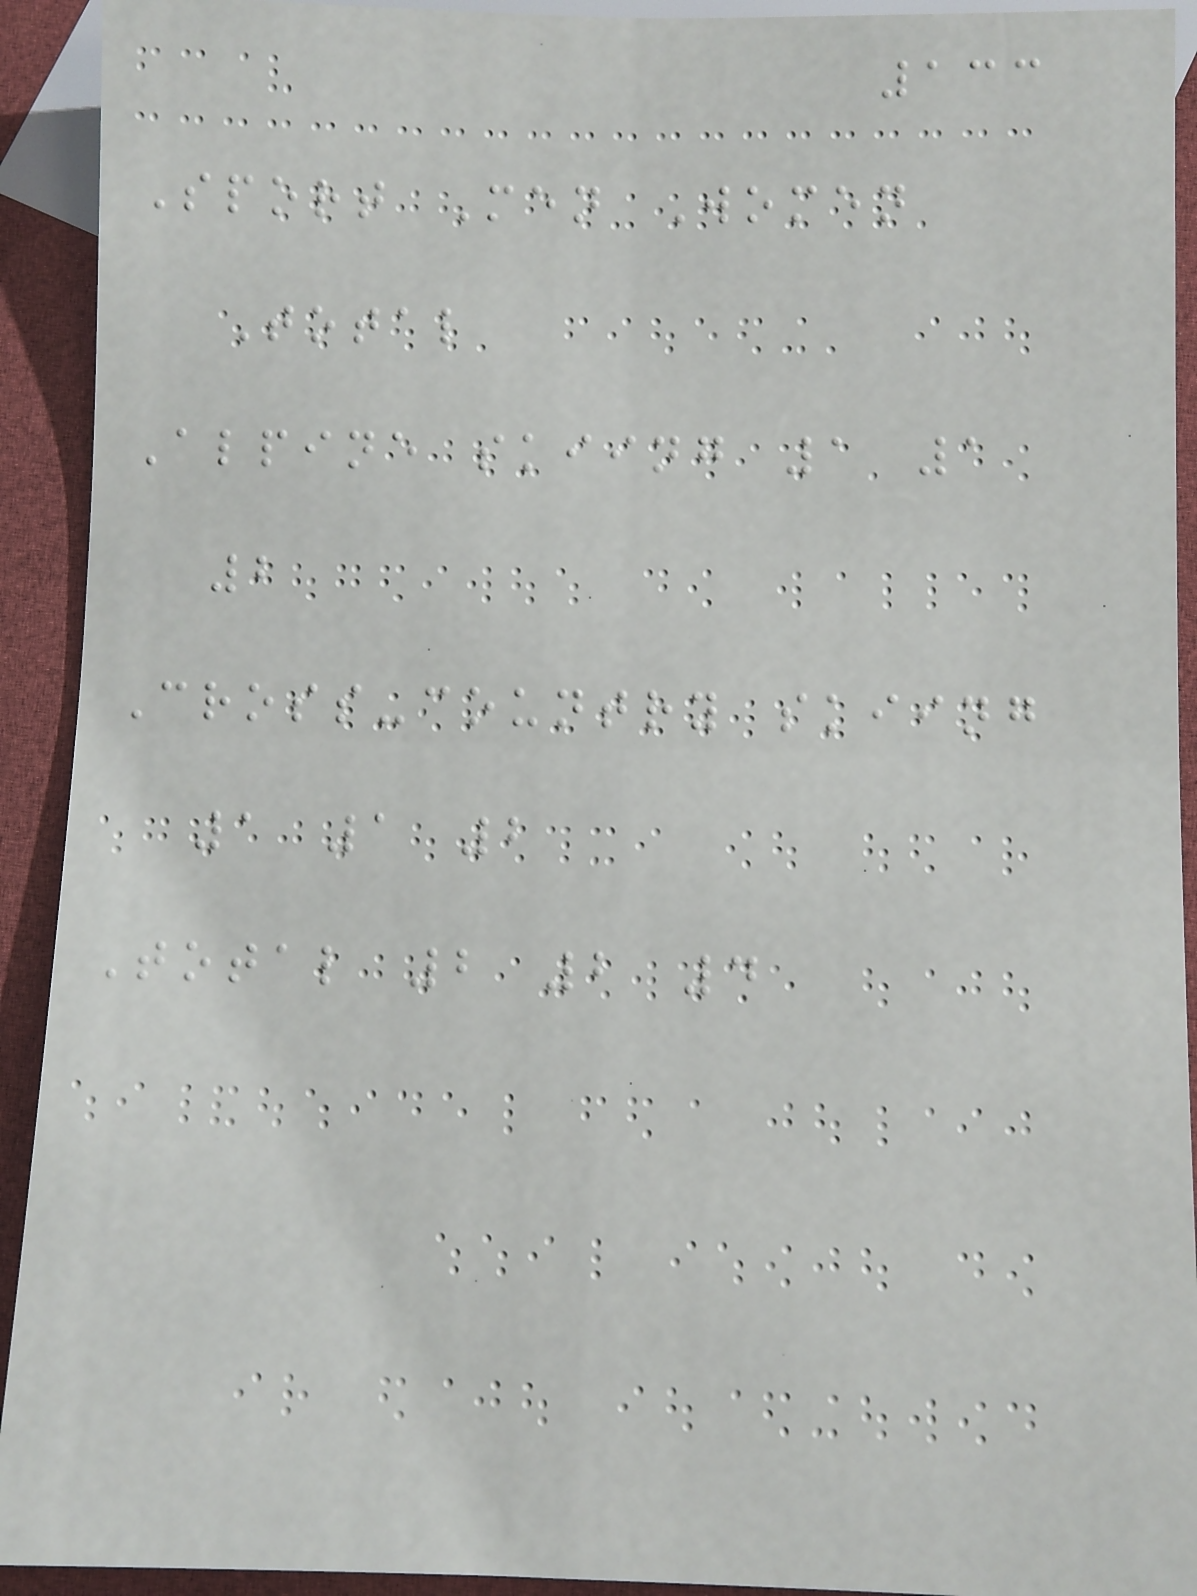133
Sport Men Women
Total
Alpine skiing 1 1
2
Cross-country skiing
1 1 2
Total 2 2 4
